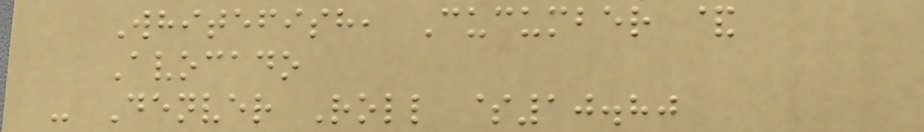Whitefish, Cucumber &
Avocado
- Denver Roll $10.80
